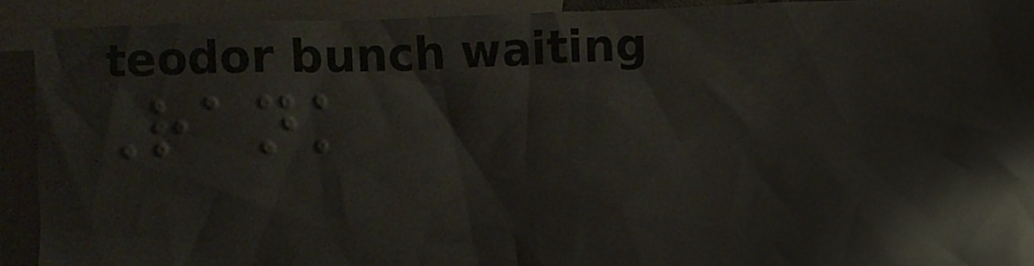Rank
